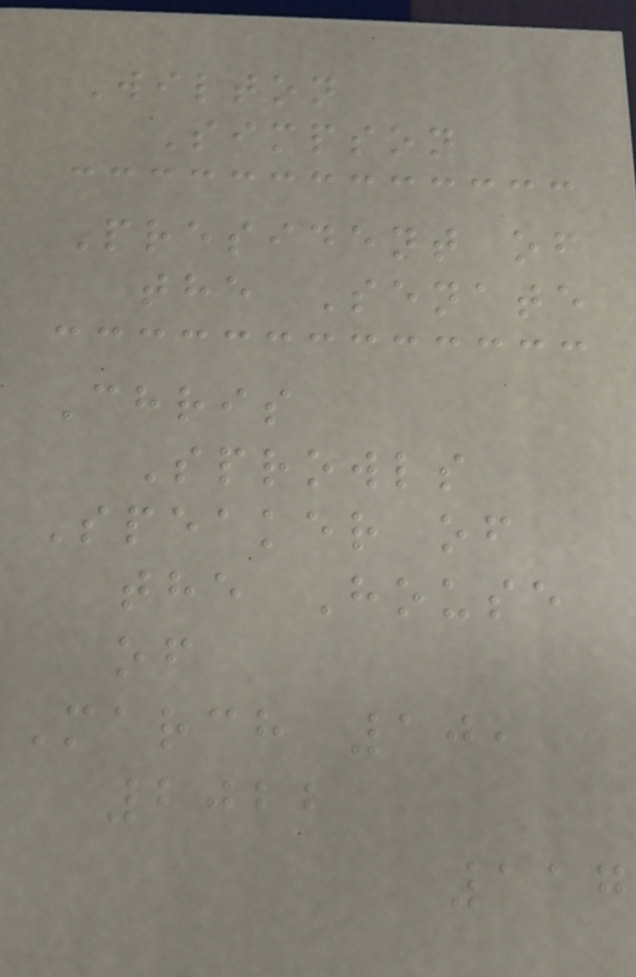Wilton
Simpson
President of
the Senate
Chris
Sprowls
Speaker of
the House
of
March 10,
2022
117
